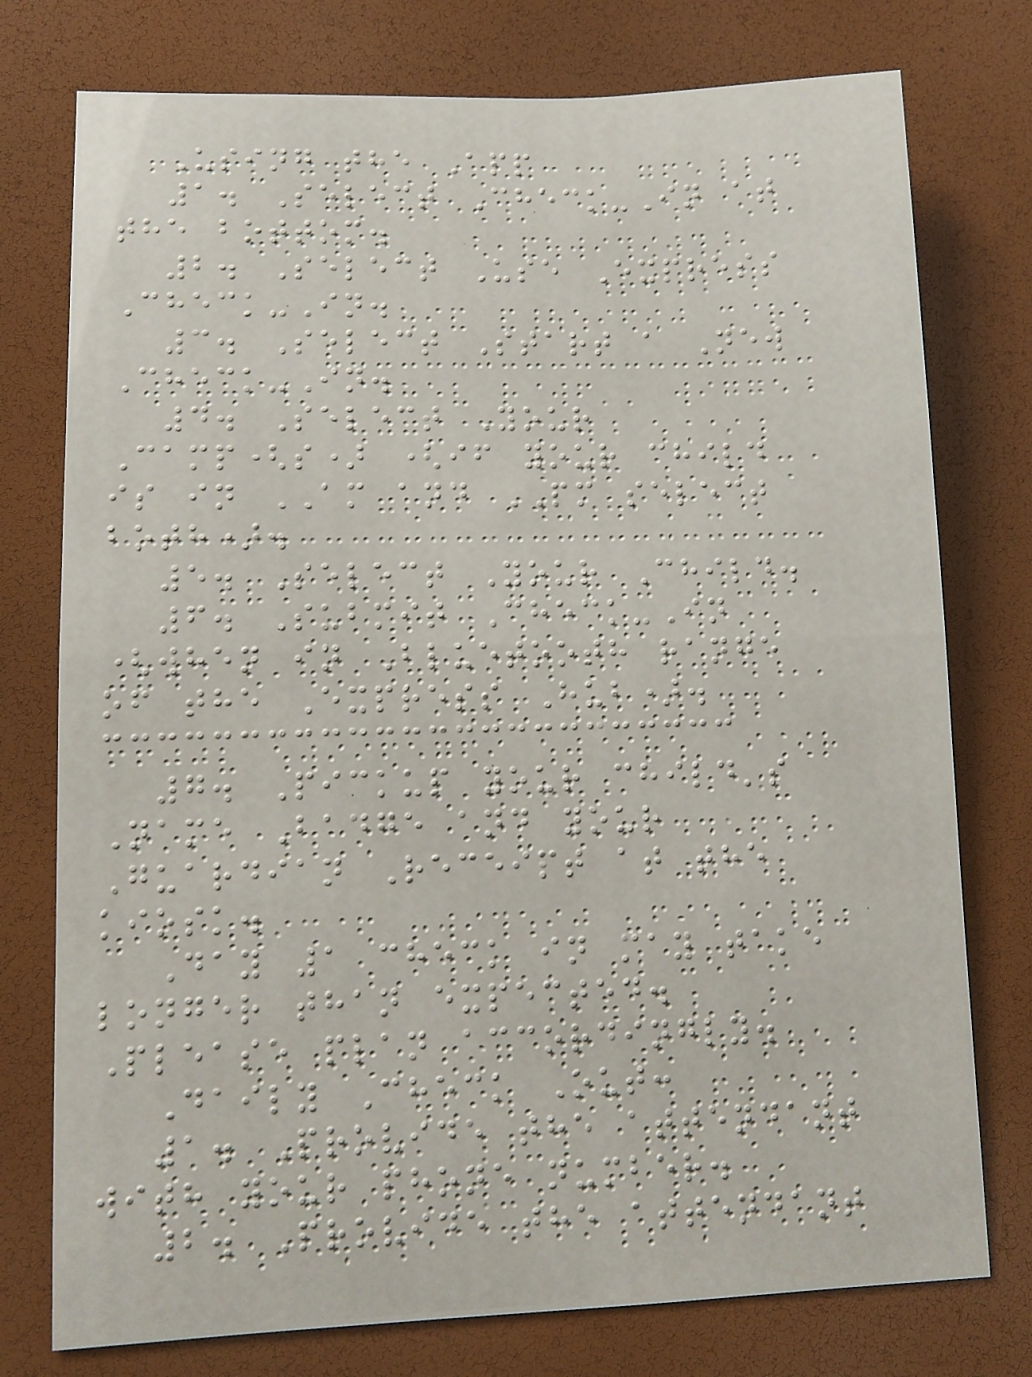Using the App
1. Select Check-In at
the bottom.
2. Select Use Express
Check-In.
3. Select Start a New
Check-In.
4. Select Your
Camp(s) (if your child
is in AM and PM select
both).
5. Select Your Child.
6. Submit Check-In
(when in Bluetooth range
of the Express Hub).
7. Pickup your child's
Name Badge and your
Guardian Receipt at the
kiosk.
Day 1 check in may take
longer than expected.
Please plan accordingly.
Daily Check Out:
1. Provide the attendant
with your phone number.
2. Provide the attendant
